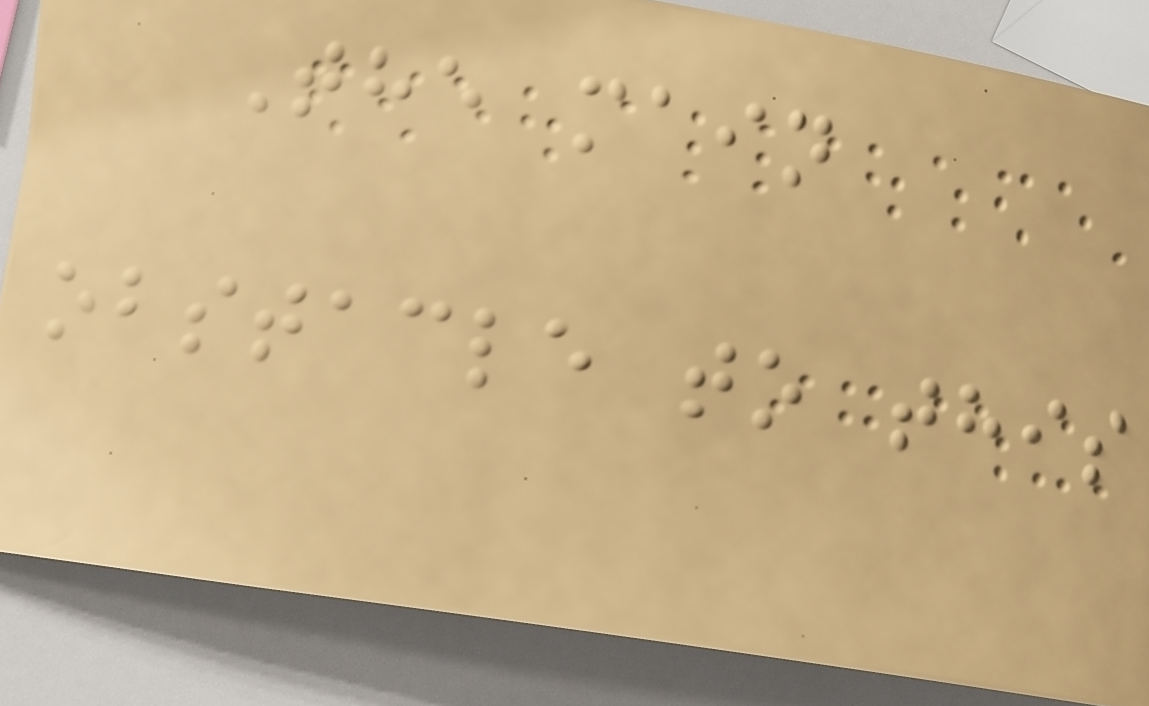The main
obstacle to this
